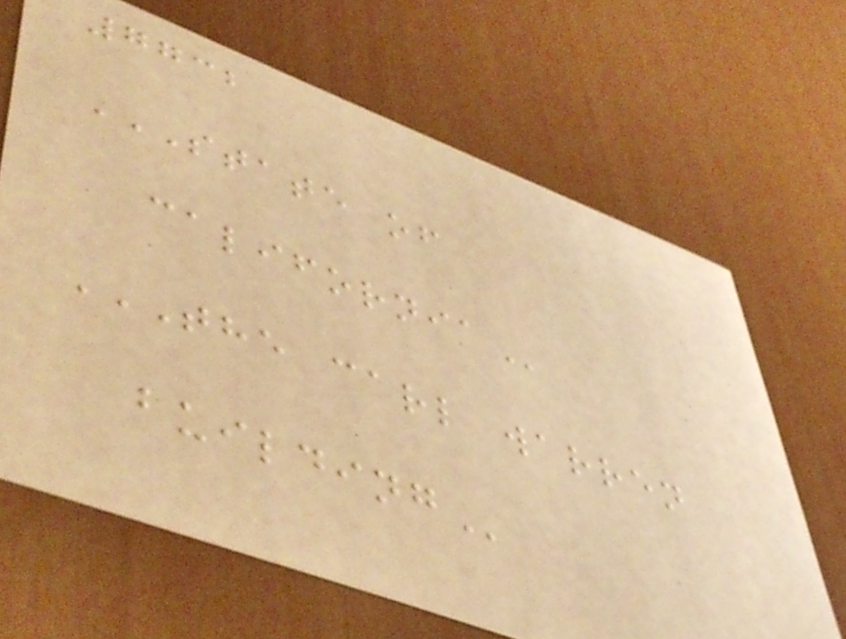7732
STATE OF
CALIFORNIA
THE CARL WARREN
BUILDING
